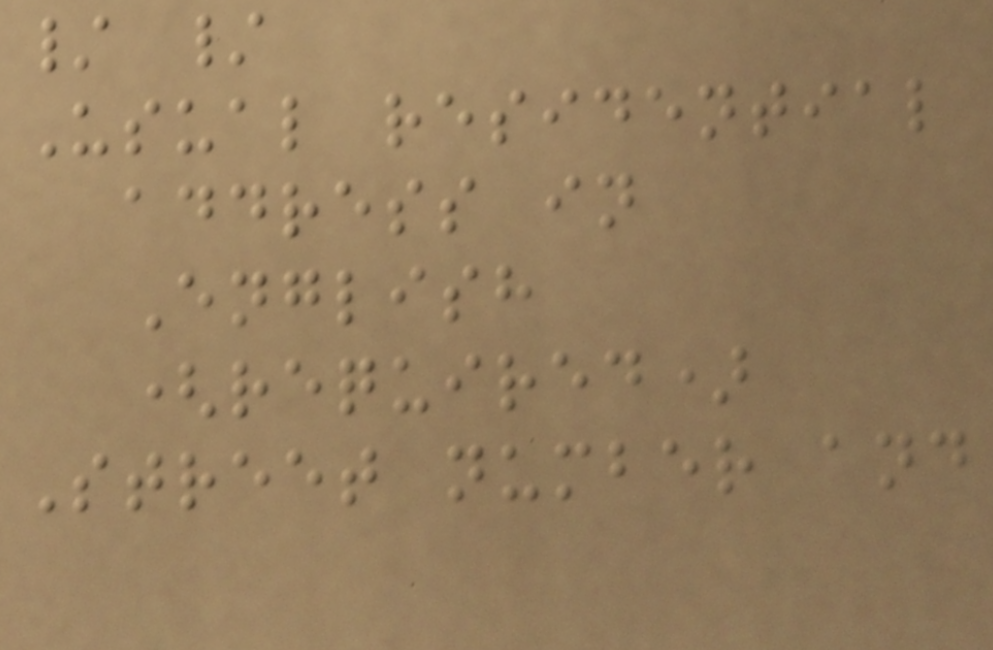/ /
Usual residential
address in
English
(required)
Street number and
